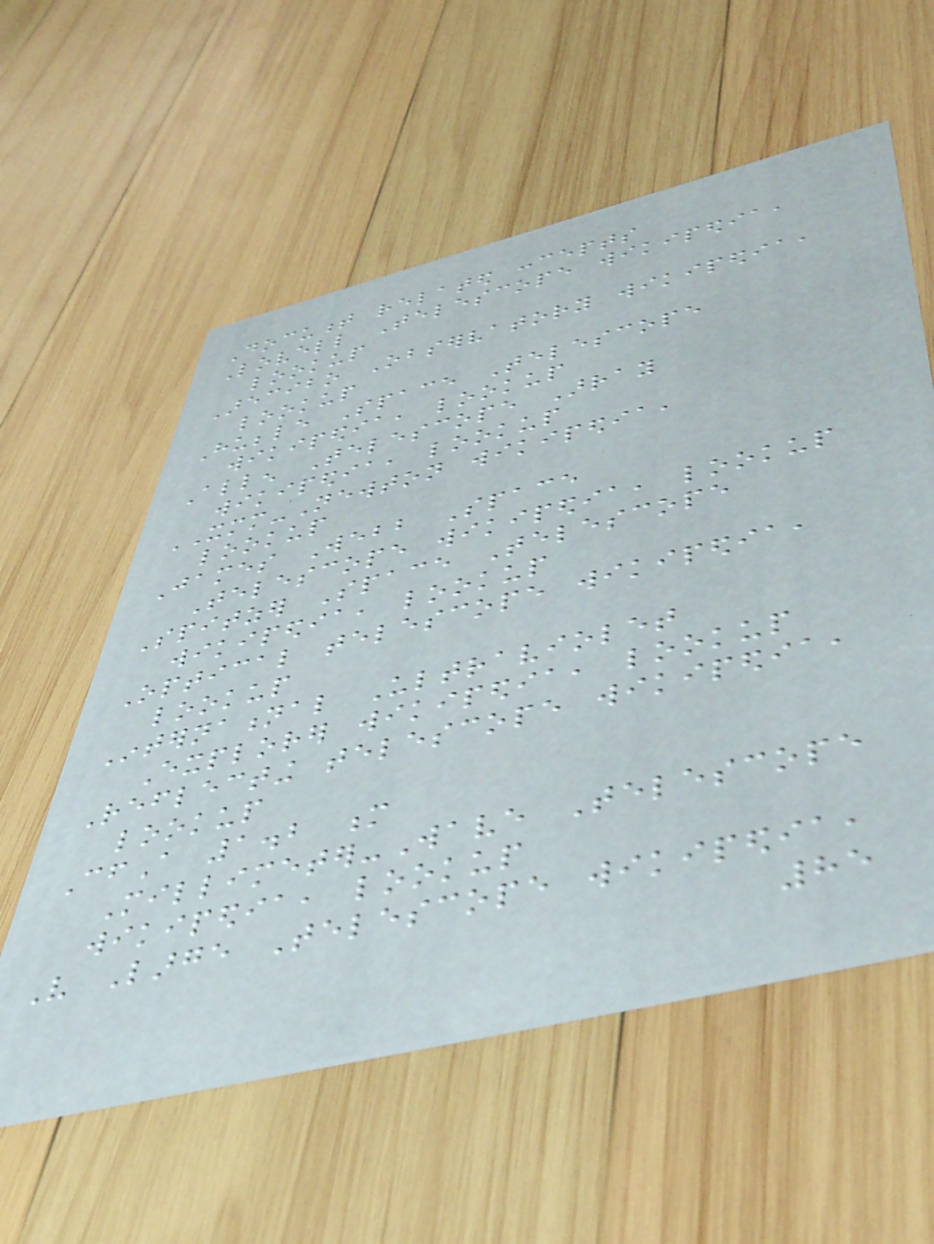Document related concepts
Lovell Telescope wikipedia,
lookup
Arecibo Observatory wikipedia,
lookup
Hubble Space Telescope
wikipedia, lookup
Allen Telescope Array
wikipedia, lookup
XMM-Newton wikipedia,
lookup
James Webb Space
Telescope wikipedia, lookup
Spitzer Space Telescope
wikipedia, lookup
Optical telescope wikipedia,
lookup
International Ultraviolet
Explorer wikipedia, lookup
Reflecting telescope wikipedia,
lookup
CfA 1.2 m
Millimeter-Wave Telescope
wikipedia, lookup
Very Large Telescope wikipedia,
85
